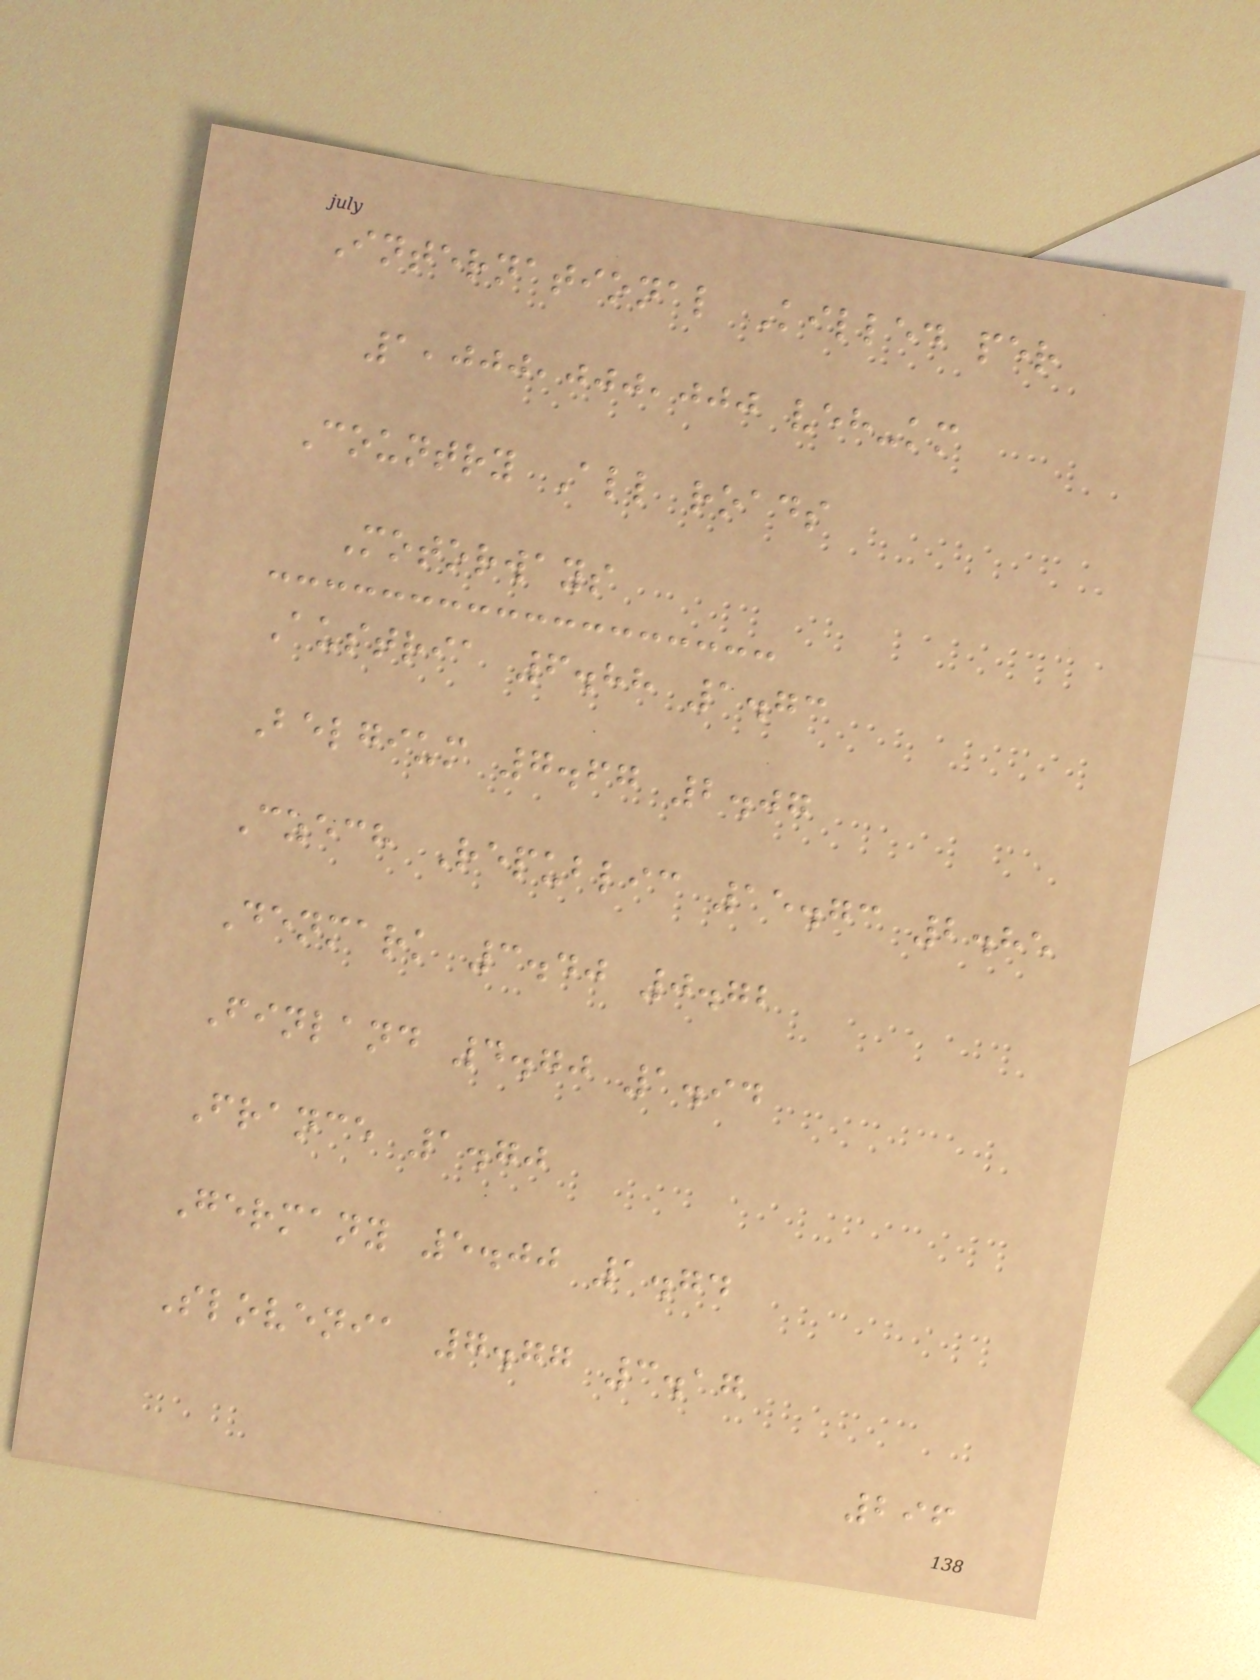International Killed per
1,000,000,000 veh-km
Country All roads
Motorways
Austria 6.88 1.73
Belgium 7.67 2.07
Czech Republic 15.73 2.85
Denmark 3.40 0.72
Finland 4.70 1.94
France 1.70
Germany 5.00 1.74
Slovenia 7.77 3.17
296
